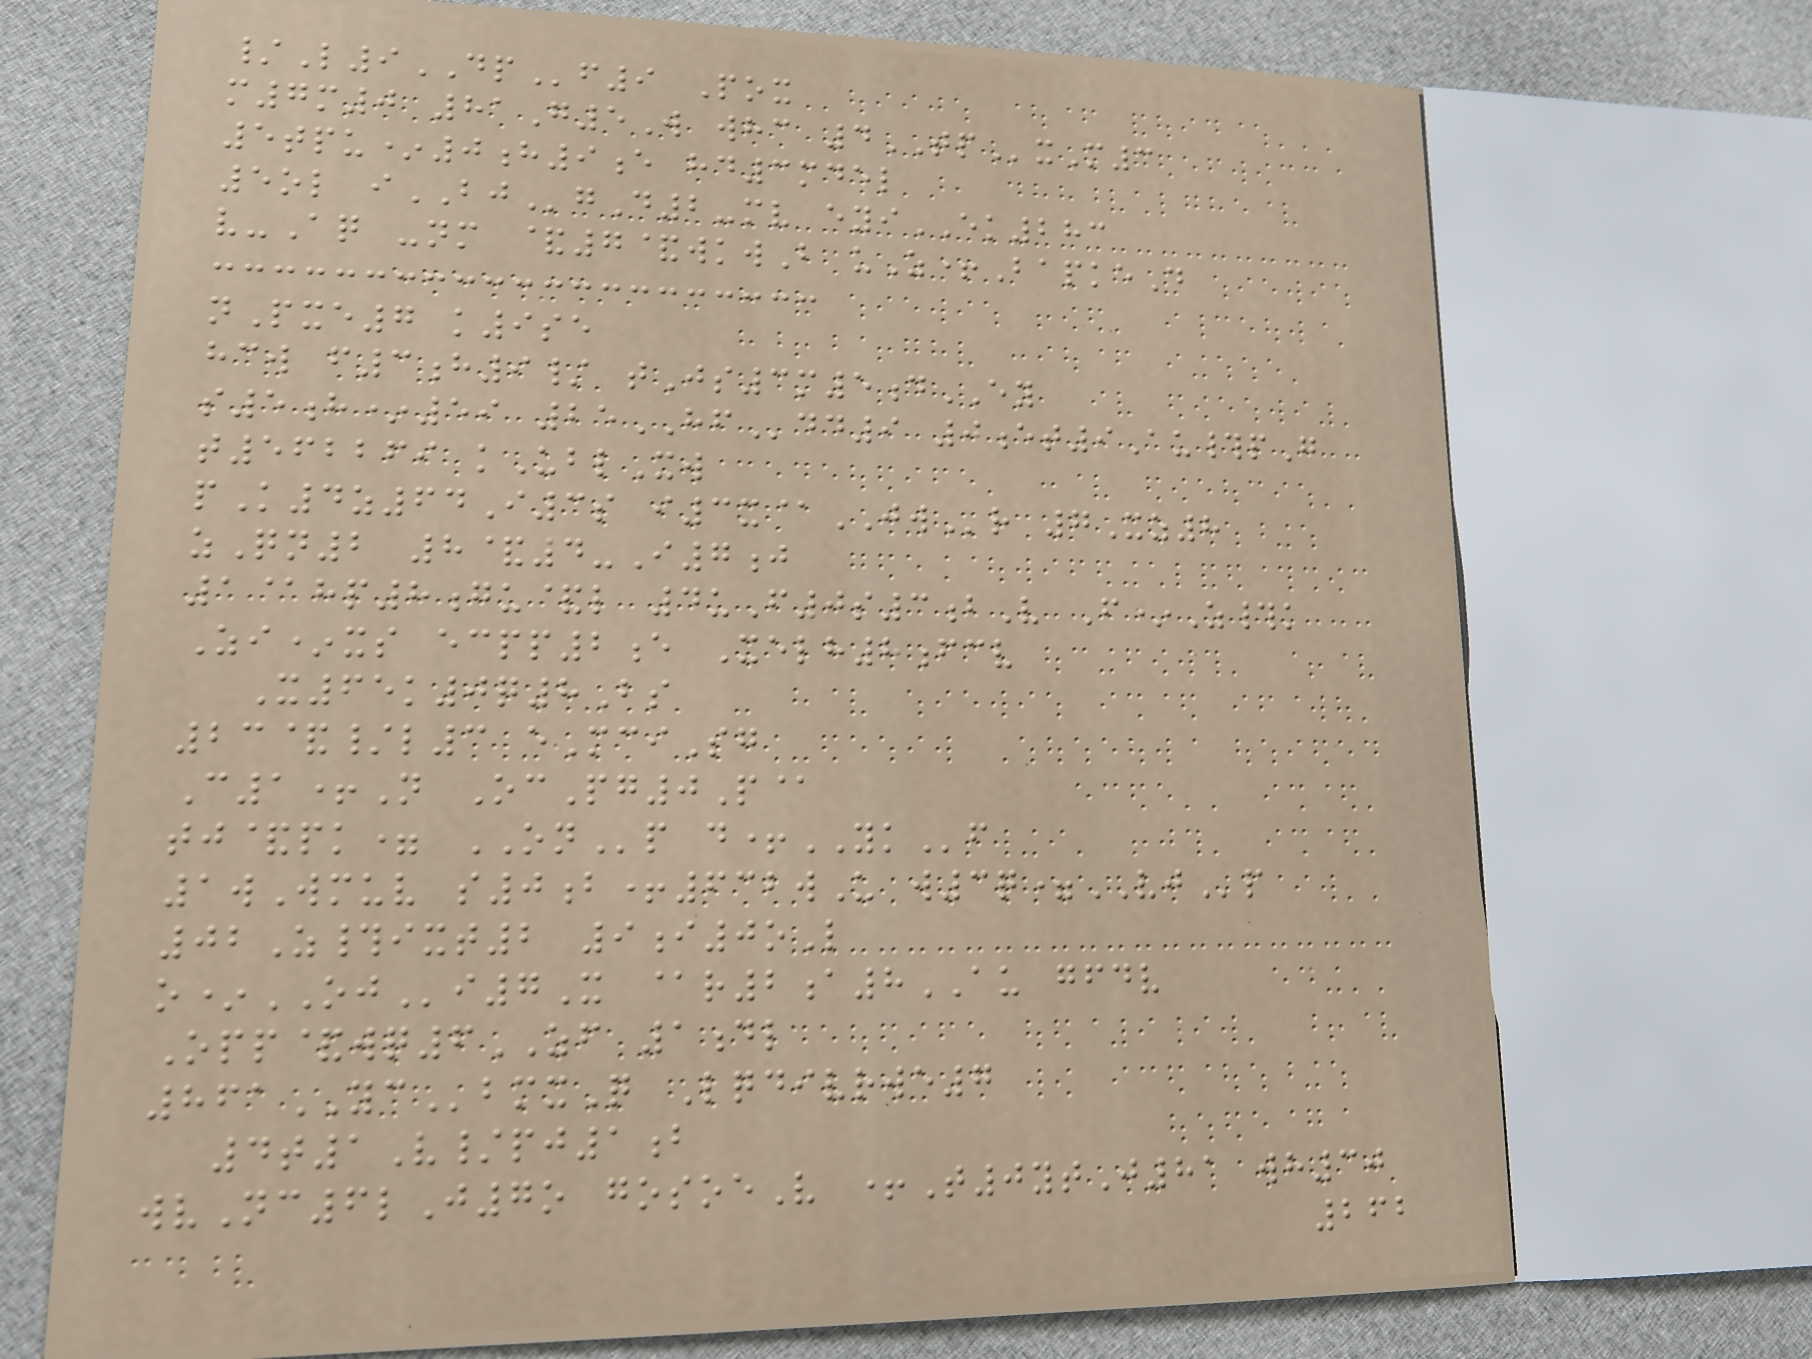/L9DPf9 Pox
m7m0 81G5W whc 4TPxM3
5tpu*0h9e hd3mdel
5ol iBJgD2-mv eyiEK283
v-Aq -nm &7&wkwB uZ+BapkeD
nPxe7 k9se
hcw f3h9/ tJs3m5dEY
s5h*59 25HFdd9 0et9Au#pG
t562269 kUblXw
pK4z64I3s i3x@JWr 7Xz8
zQn2 8&4-I7j
1@hp8gu&l 4uF0s3bV F*Z#k
Zi*xs ecpp2e Xelh8fcv
X65k0q8Bs
23&/l3 eMciSg
C1+N OcPg0P@
tj&pk= ONp d+YKf
1wWmuv s0b+632wU w3q=VJp
02Z#ixt2 9i0oL
o*OJi7X @r2a8AU gfdv
Opp&wq6ZF 1dl
861YCbmxQ Lqdivrwe7
4t1V/pj1b
wvNc6lJ7o gosoeV +T0ytJ81 wh30
262
